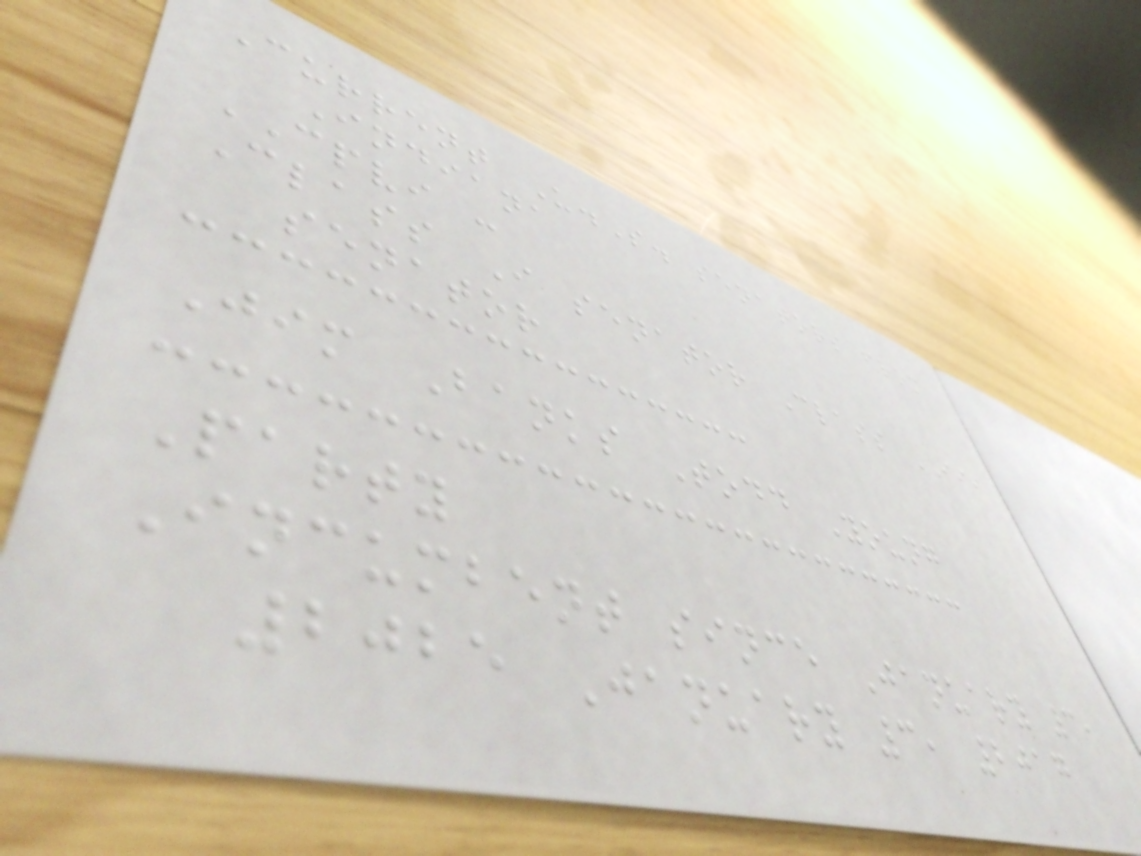Current U.S. senators from
Indiana
CPVI :
Class I senator Class III
senator
Jim Banks Todd Young
Party
Incumbent since January 3,
2025 January 3, 2017
